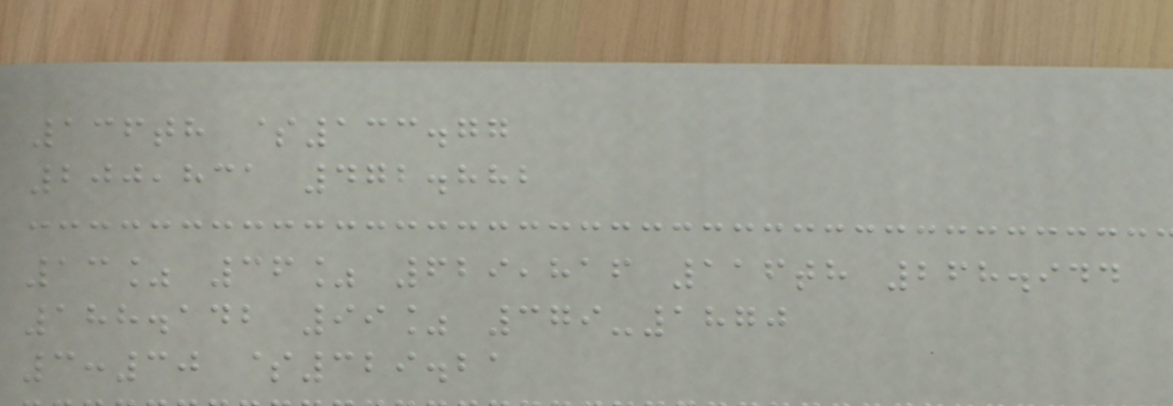136th $133.77
200,831 472.882
13% 36% 629,816 116th 268.944
188.142 99% 379-1870
3:30 $329.21
